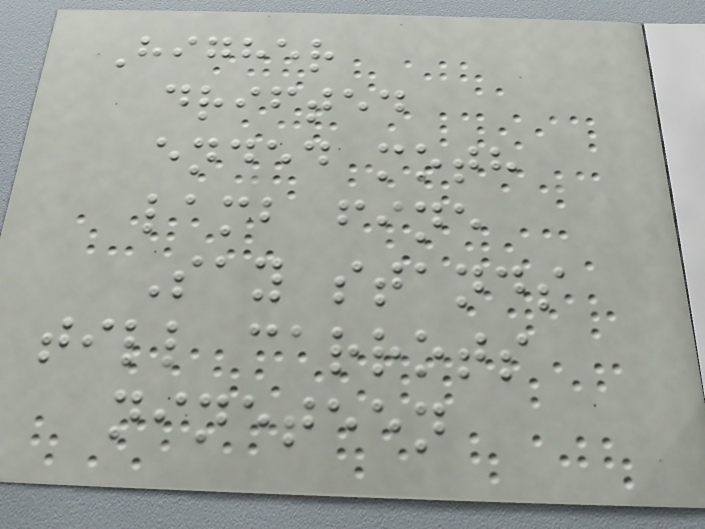Higher
drifted
ended moth
lamb fine
Say stands
till carrots
nineteen
